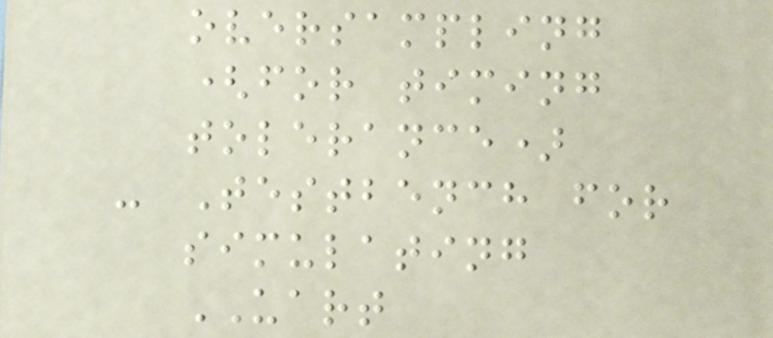oversampling
(for timing
tolerance)
- Testbench for
simulating
UART
